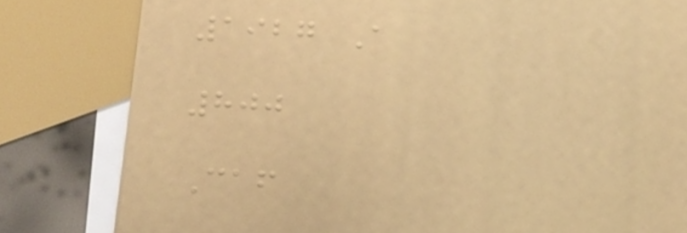1927 A
800
Caf
